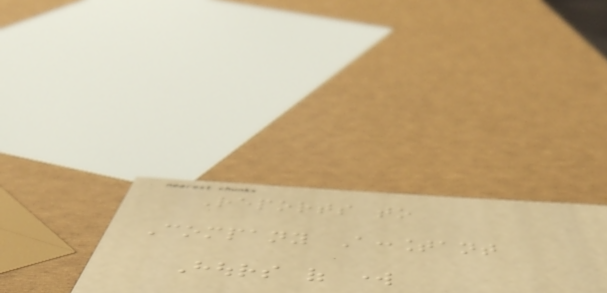Reports to
Company Accountant
Hours of work
